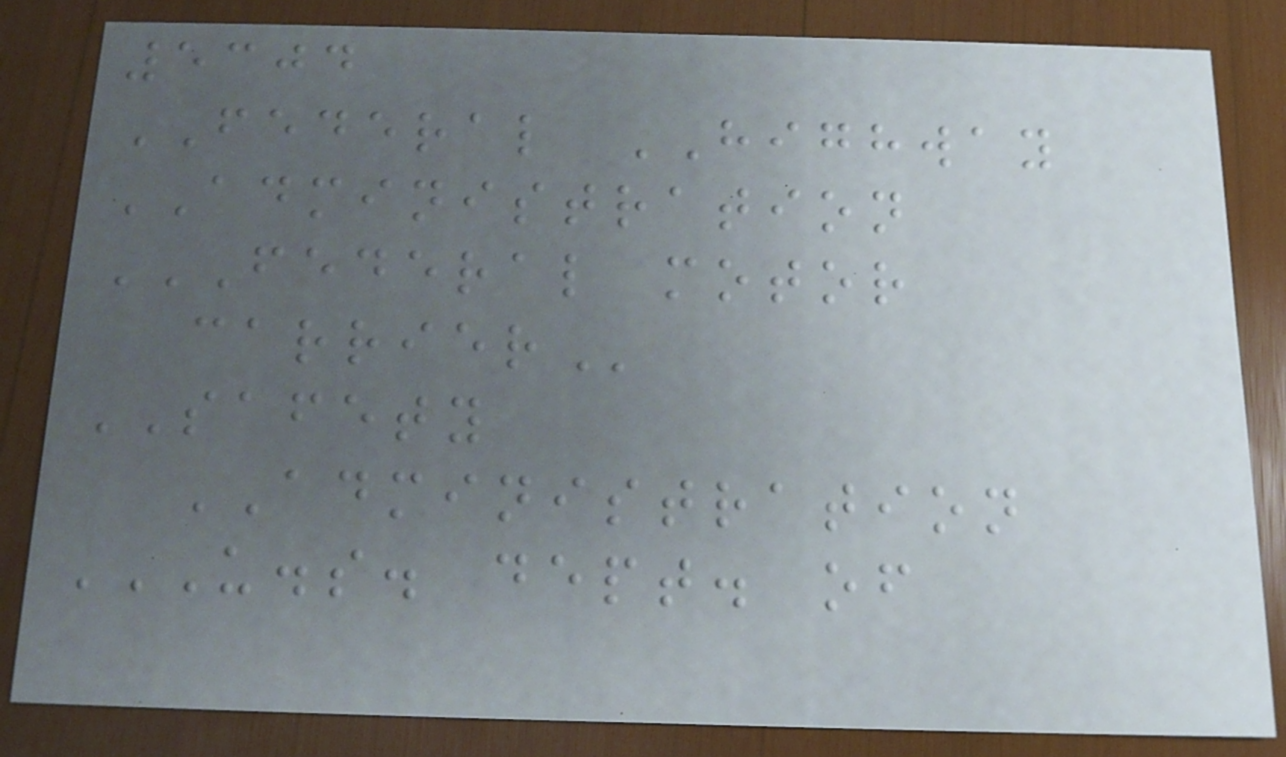5304
FEDERAL HIGHWAY
ADMINISTRATION
FEDERAL MOTOR
CARRIER
SAFETY
ADMINISTRATION
U.S. DEPT. OF
